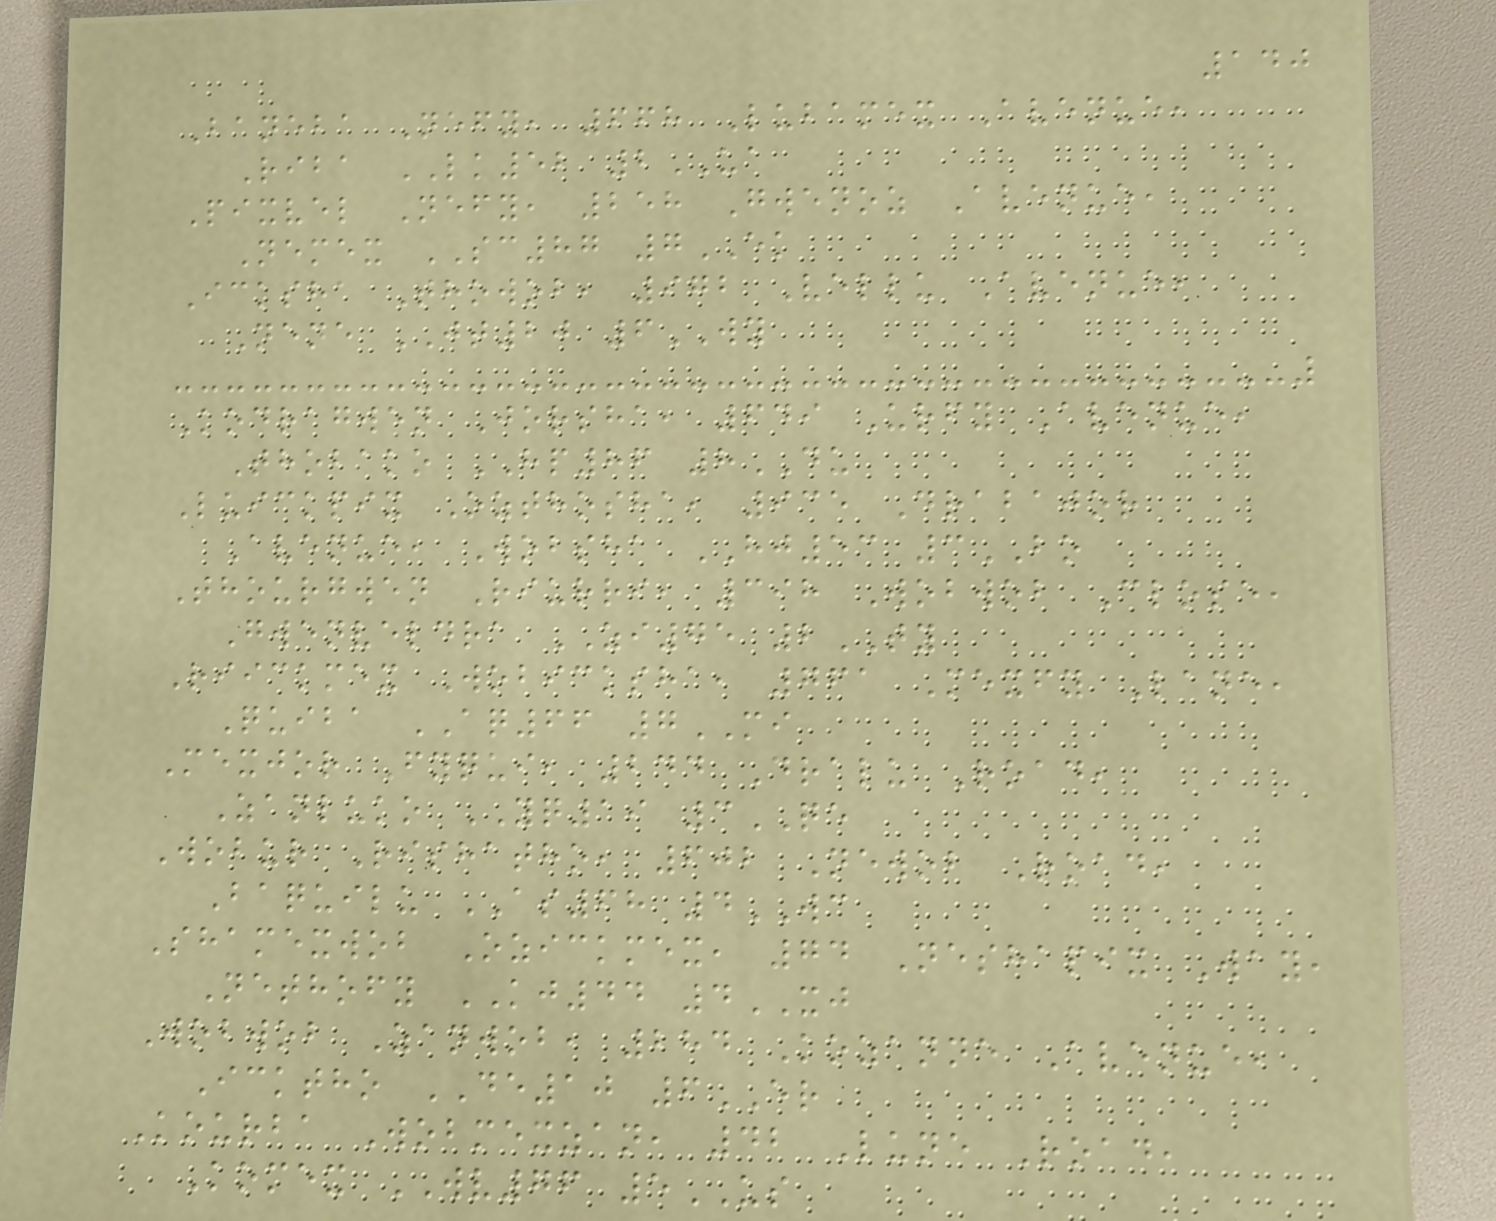140
Baneba Nefy, 668 Lubamex Avenue,
Riba LK52 2UA
Pixvel Nefy, 258 Gwenoz Avenue,
Nemex SC87 7EK
Icksha Thowob, 972 Vellu Avenue,
Nene JT20 6WY
Kodragwen Jorsha, 649 Urfy Avenue,
Thobako HP86 8DU
Luickpix Ozthosha, 935 Drabajor
Avenue, Wobsha HJ53 3BO
Thourgwen Riurri, 398 Wobwob Close,
Gwenveldra ZI75 2TY
Riickmex Wobicksha, 761 Mexfy Lane,
Quiba AQ66 7MI
Mexjor Fyqui, 244 Dralu Road,
Zanluko YQ19 3QE
Wobur Rishatho, 602 Newob Road,
Baquilu AS68 4WC
Shamexwob Ozickmex, 74 Neshapix Way,
Nethofy KJ44 4XJ
Wobwob Zanwob, 284 Kozanne Avenue,
Icktho DE10 6ER
Kourba Wobmexzan, 42 Lune Road,
Komex WV76 5US
